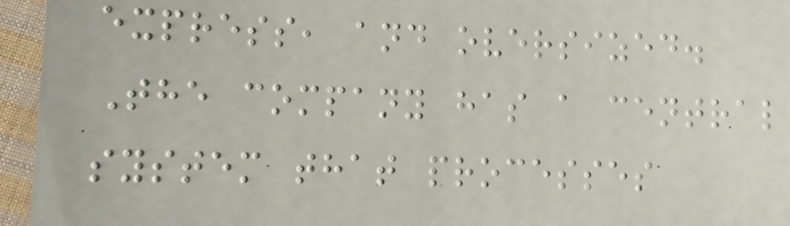express, and oversized.
The company has a central
system that processes
